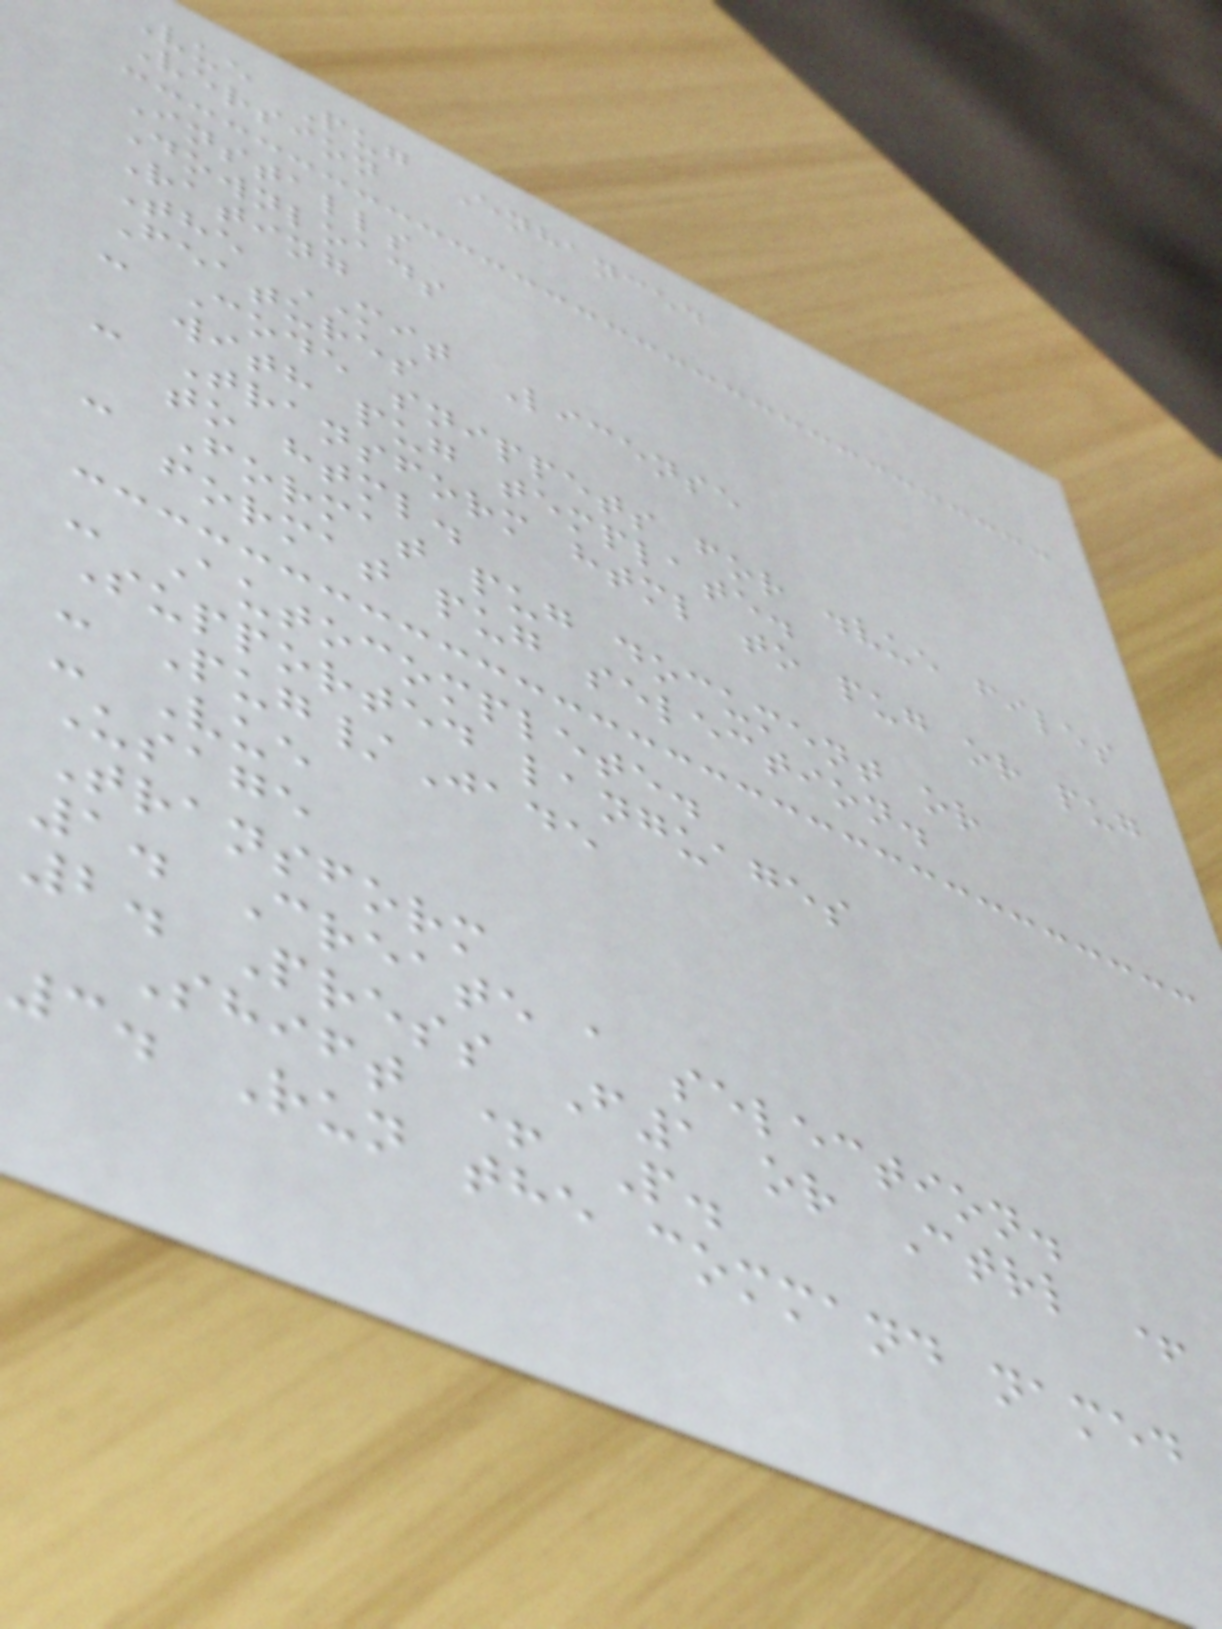Vue Pug Enhanced
Version
Installs
Downloads
Rating
The MIT License
Features
- Code snippets for .vue files
with pug template.
- Transform html to pug or pug
to html.
- Format pug document or
format pug selection.
- Autocomplete.
Supported languages
- Pug/Jade
- Vue
Usage
Transform
1. Create a selection.
2. Press F1 or Ctrl +
Shift + P.
3. Run the command named
